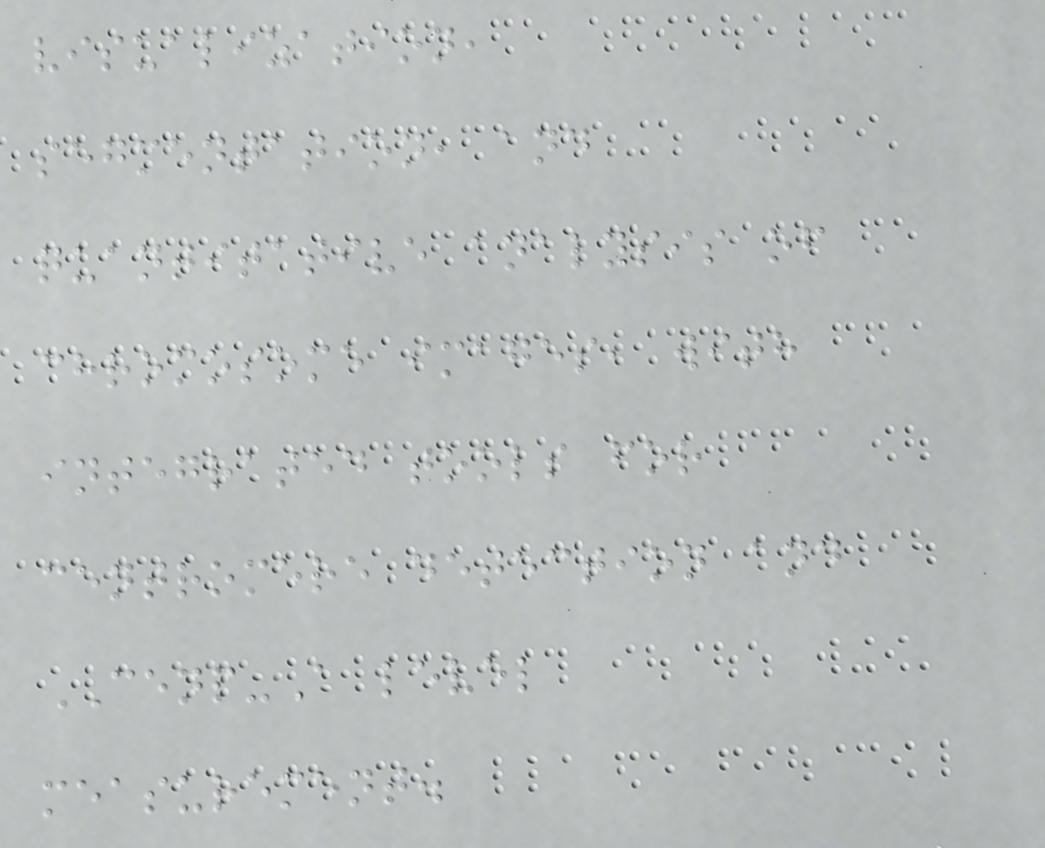visualization,
segmentation, and
quantitative analysis of
chromosome images, with
integrated tools for
centromere detection and
CENP-A level
measurement.
